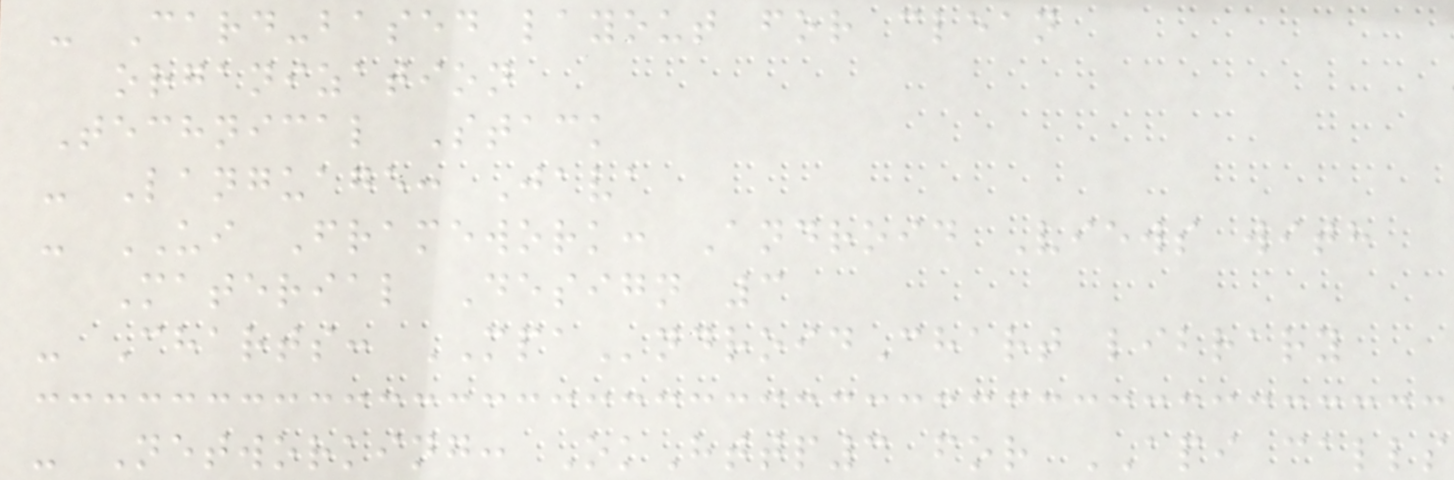- Card-based layout for clean
organization
Technical Stack
- Language: Java
- UI Framework: Android Views with
Material Design 3
- Charts: MPAndroidChart library
- Networking: OkHttp3 for API calls
